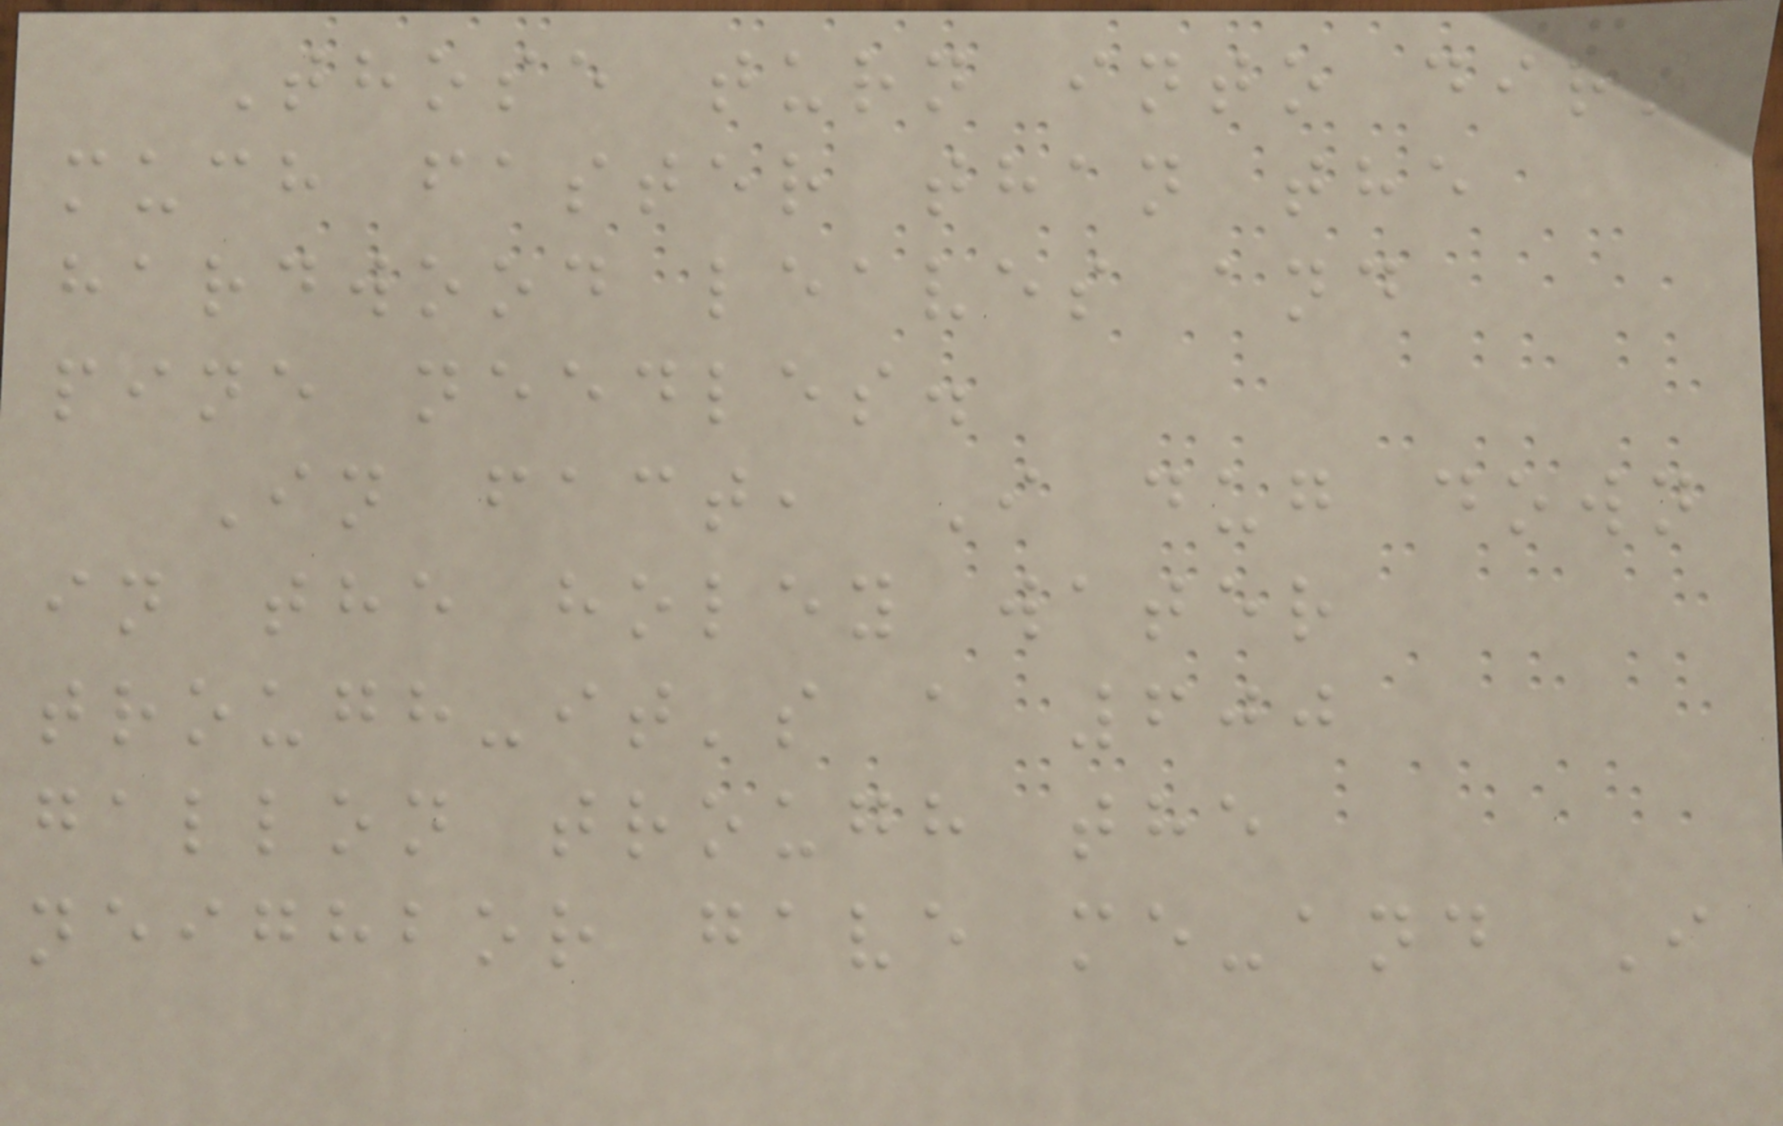Those turn into dirt
much faster than the
hardwood leaves and
pine needles.
In fact, I dug down
in the holey water
trough-it's a 600
gallon trough the
neighbor gave me-and I
